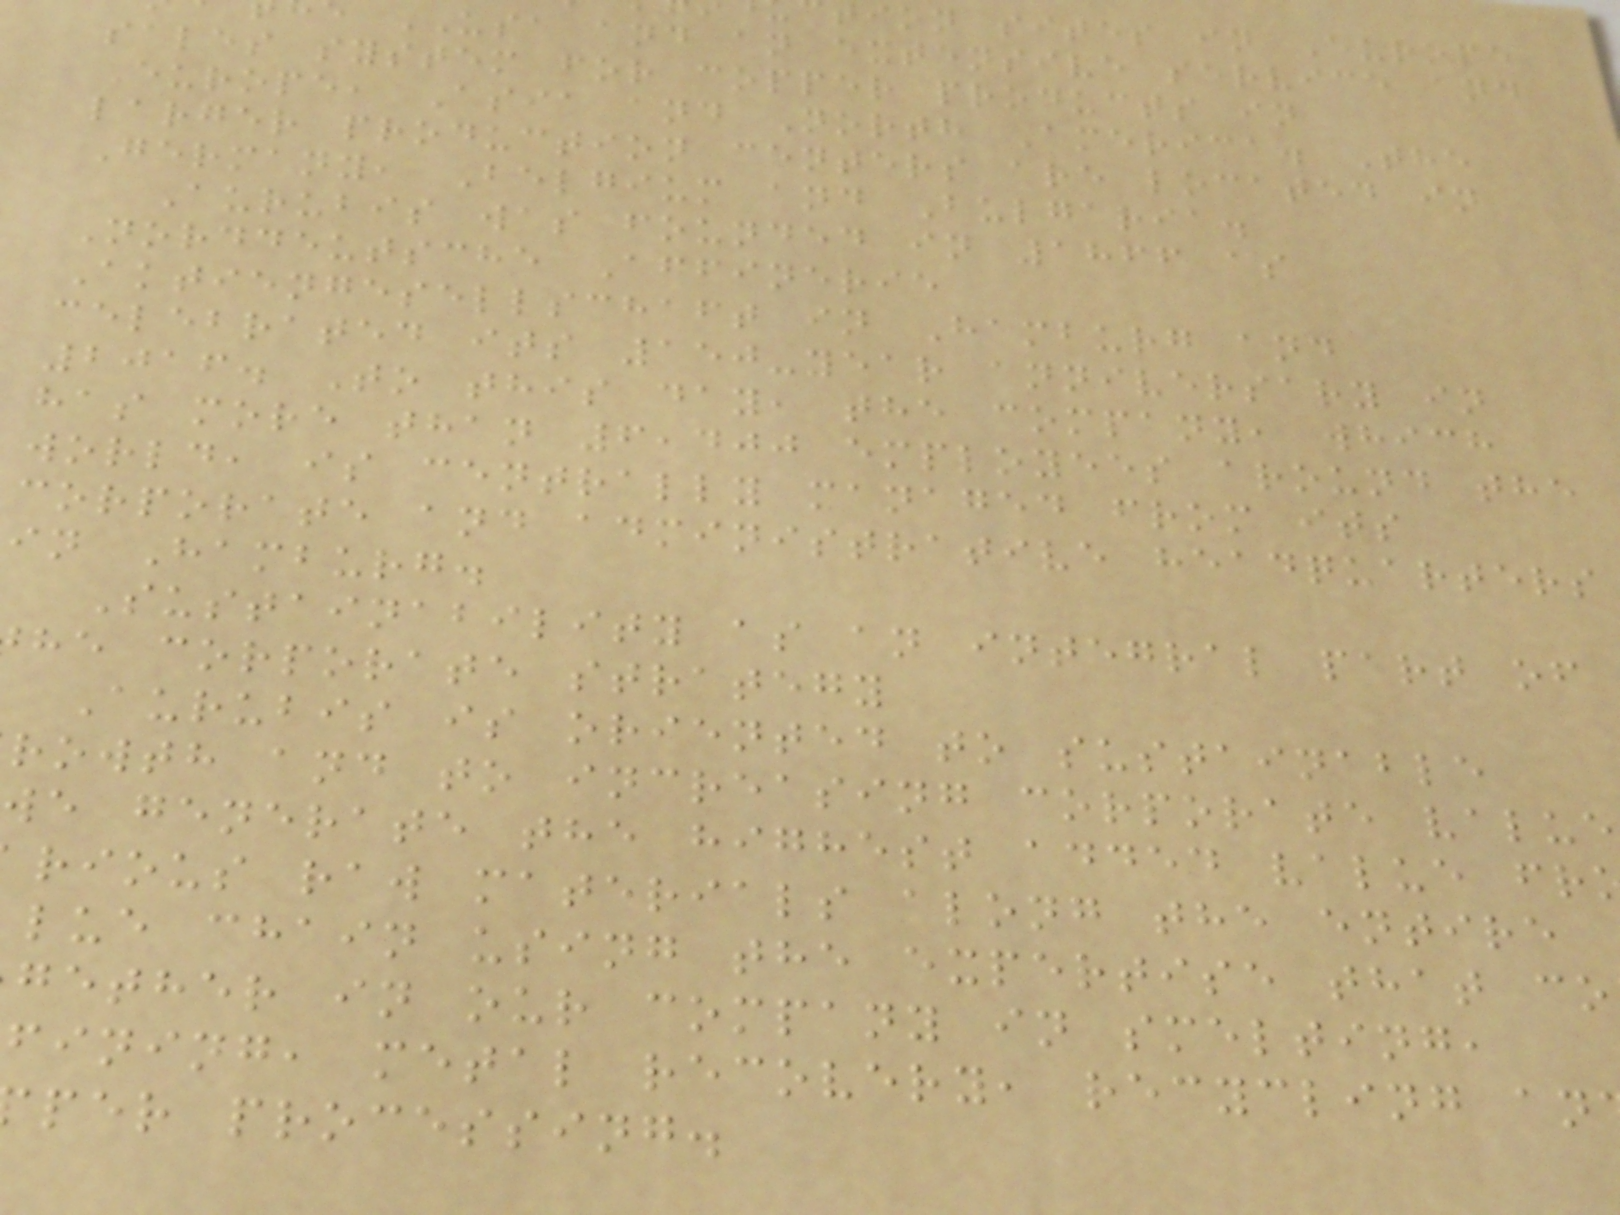ion sites in Europe
USA and an extensive service and
sales system for copper products in
Europe, Asia and North America. The
larger production centers are located in
Germany, Belgium and Bulgaria.
Aurubis was founded in 1866 as
Norddeutsche Affinerie
Aktiengesellschaft in Hamburg and
celebrated its 150-year anniversary in
2016. To this day, the company, which
has more than 6,400 employees around the
world, is centrally managed from its
corporate and administrative headquarters
in Hamburg.
Sustainability as an integral part of
he corporate strategy
Aurubis is oriented to sustainable
rowth and to increasing corporate value
we generate the highest added value fr
rious raw materials along the entire
lue chain using the expertise that co
gether in our company in smelting,
fining, metal recovery, recycling an
per processing.
